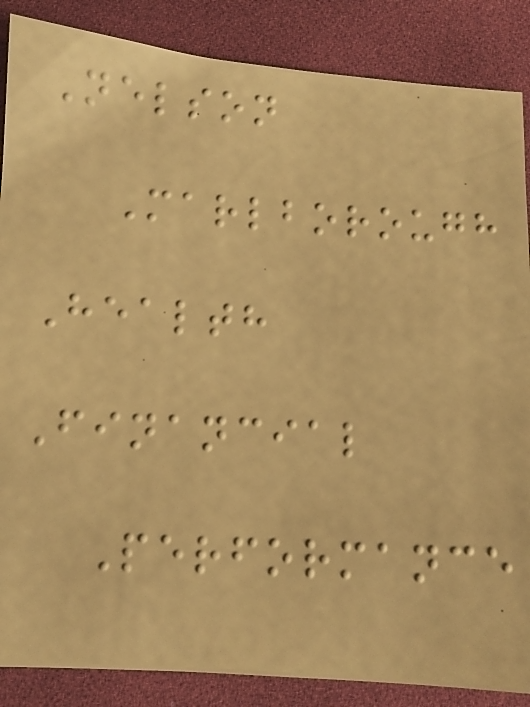Nelson
Marlborough
Health
Financial
Performance
